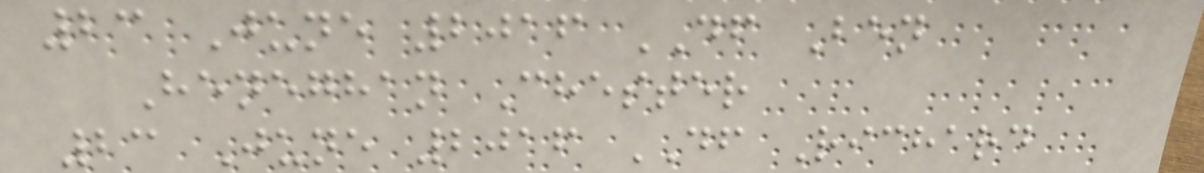23 June 2016 DF Ben
Heneghan Chester
23 June 2016 DF Richard
